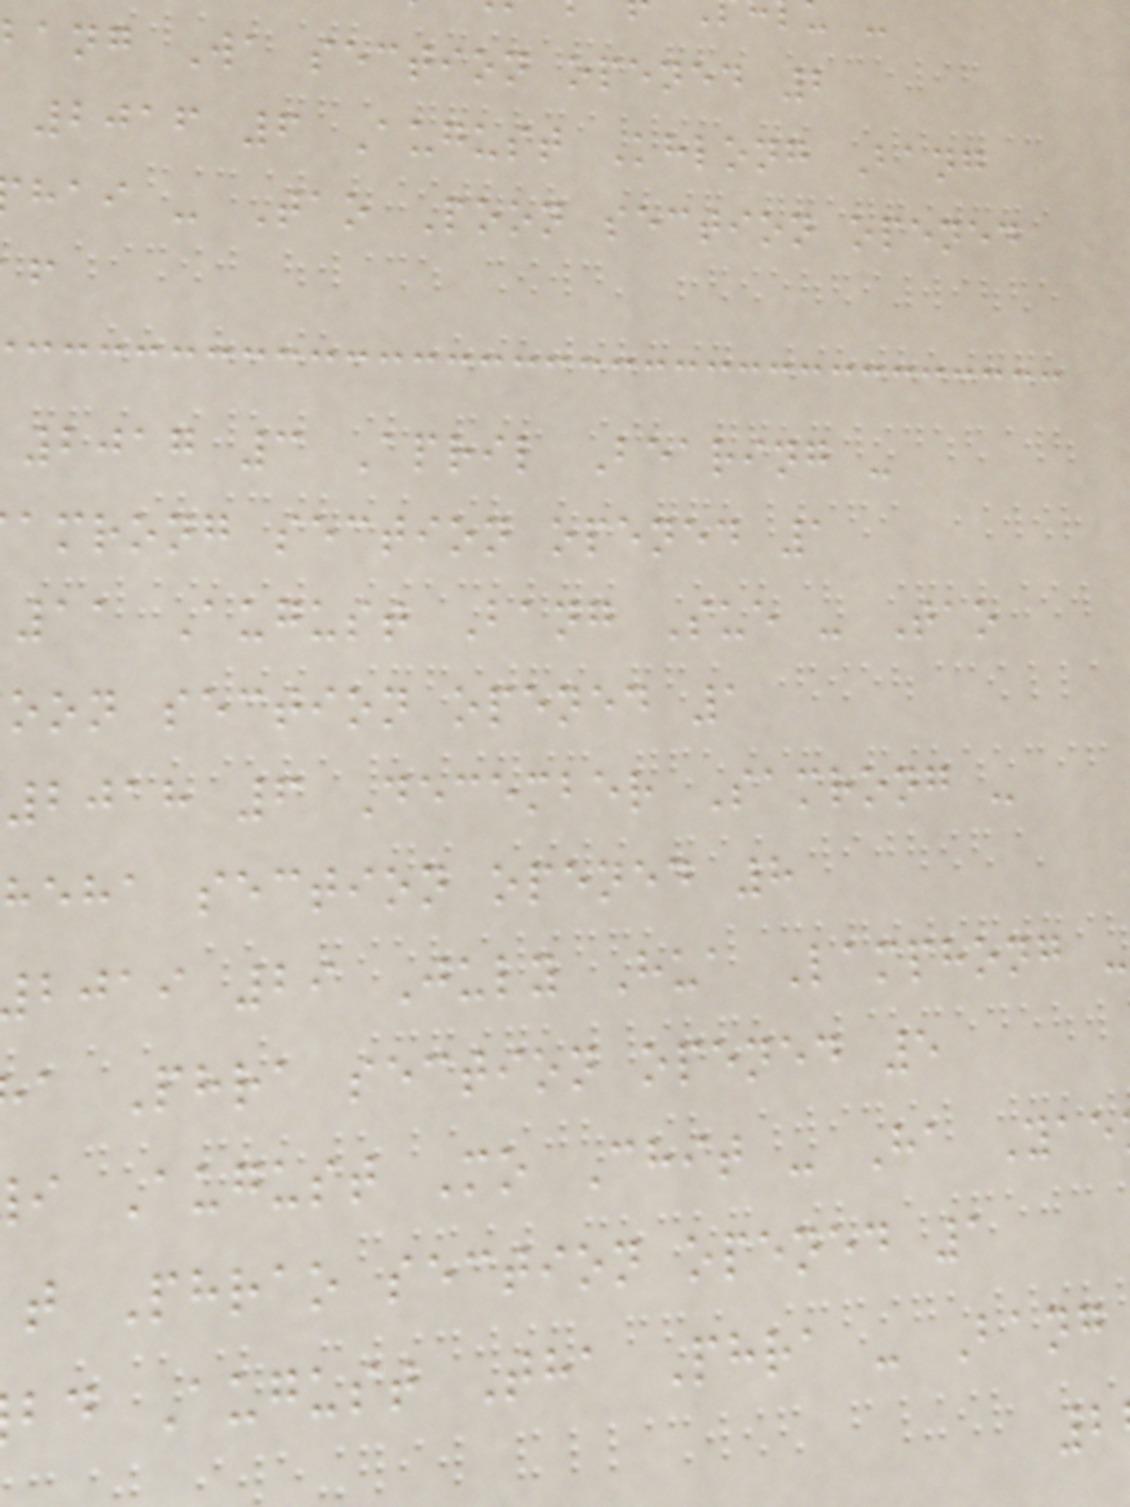bang Wa section opened 2
2016 6 August Khlong Bang
hai - Tao Poon section opened
2017 3 April Bearing -
amrong section opened 1
11 August Bang Sue - Tao
oon section opened 1
2018 6 December Samrong -
heha section opened 8
bjai 29 July Hua Lamphong -
a Phra section opened 5
i August Mo Chit - Ha Yae
t Phrao section opened 1
bd August Tha Phra - Bang
